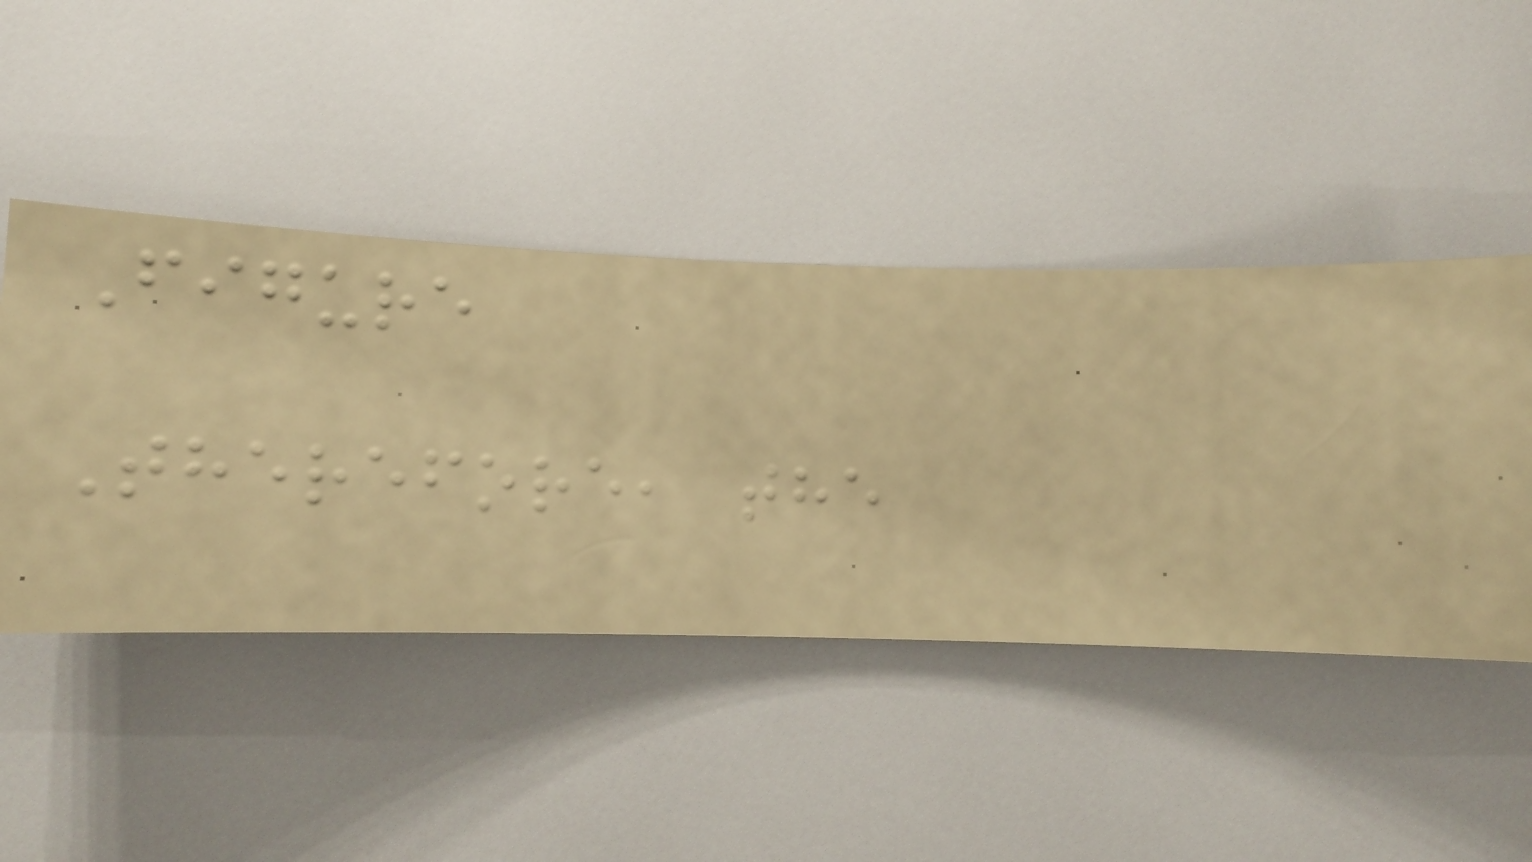Figure
Therefore, the
